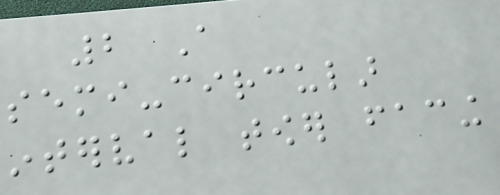2 A
semi-circular
interval tower facing
